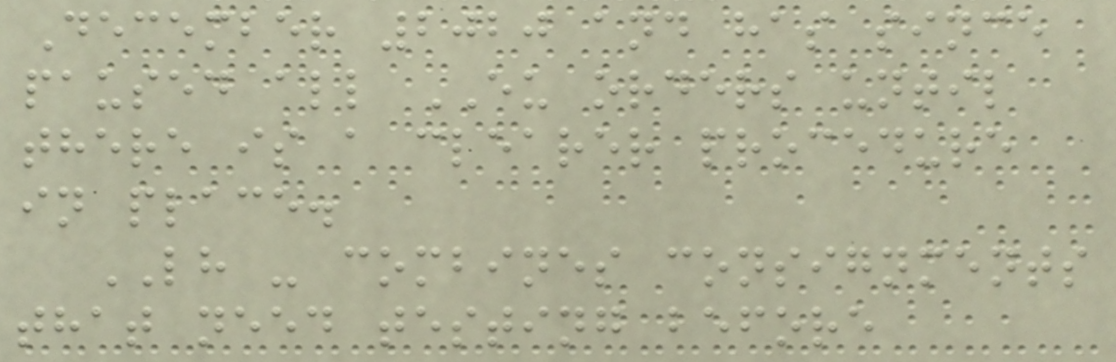December 2020 and has since
paused all EU orders until
there is a clearer procedure
in place.
LH - combines consignments
that need testing before
